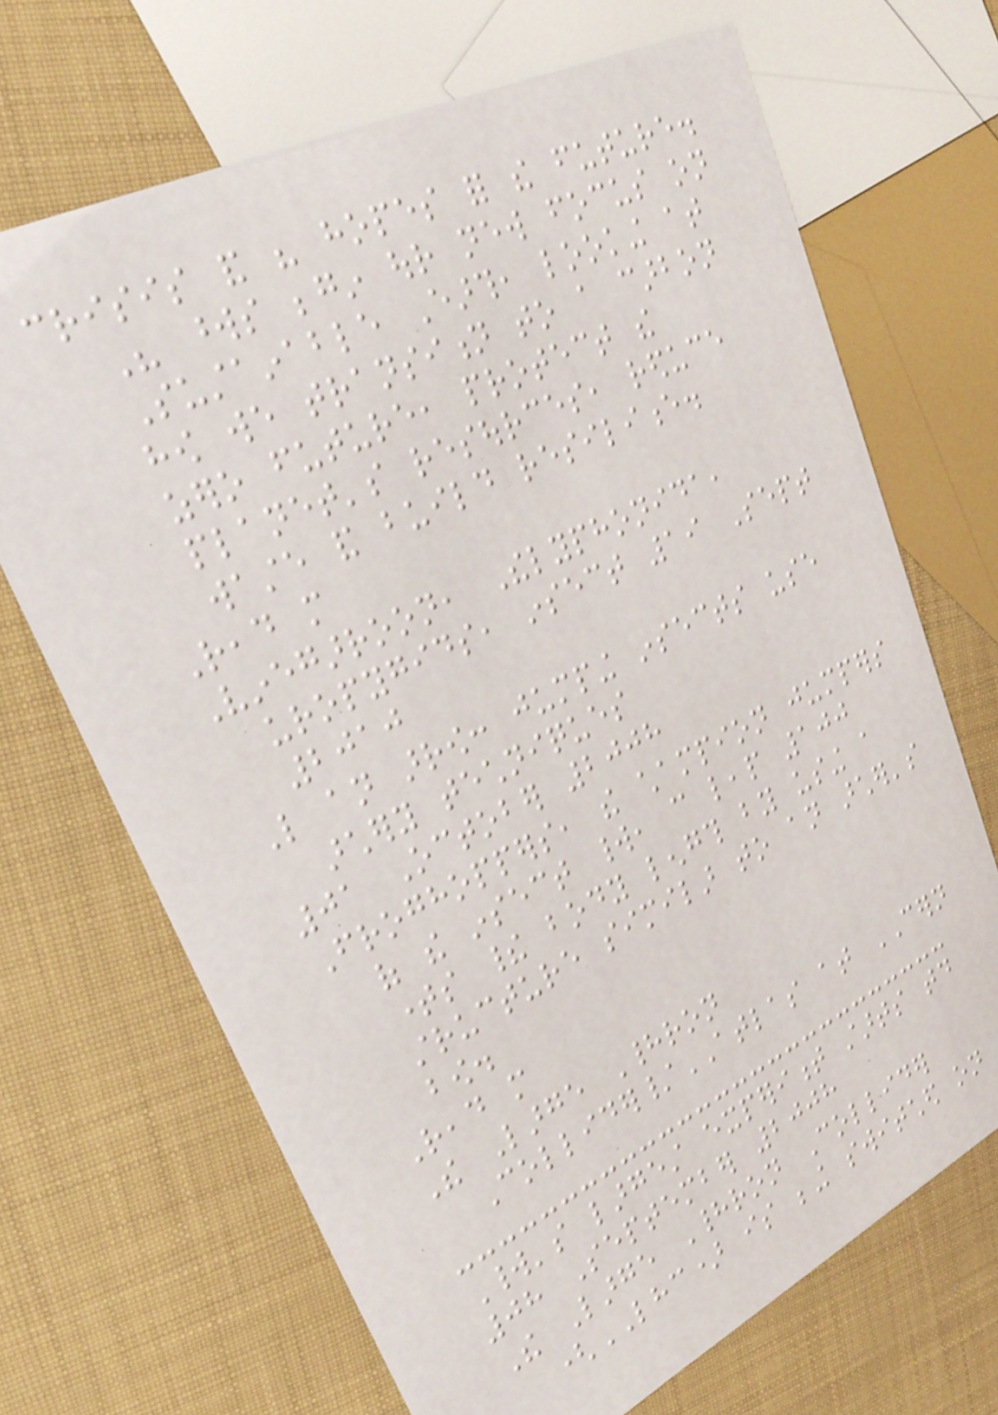crisis and his hopes for the future.
His words begin our new focus on
Sustainable Earth, looking at
how we transition to a carbon
zero future, protect the
planet's resources, reduce
waste and build resilience.
Read more
Vinegarroon, Thelyphonida,
uropygids, insect 19 Sept
2010
Like an arrow: jumping insects use
archery techniques
01 October 2008
Froghoppers, the champion jumpers
of the insect world, can leap 100
times their body length by using a
structure similar to an archer's
bow.
Read more
The Large Hadron
Collider/ATLAS at CERN
World's largest experiment starts today
08 September 2008
The Large Hadron Collider
(LHC) is being switched on
